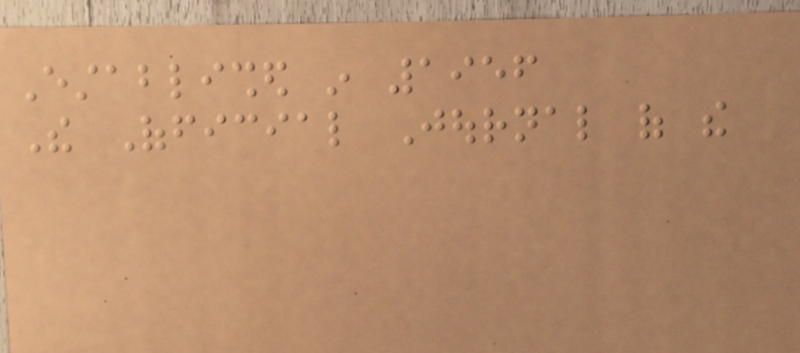Established in 1956
The Official Journal of the
